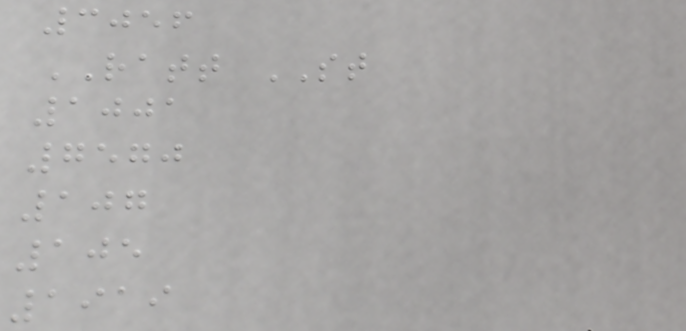3056
RATT ST
1001
7570
107
105
1919
